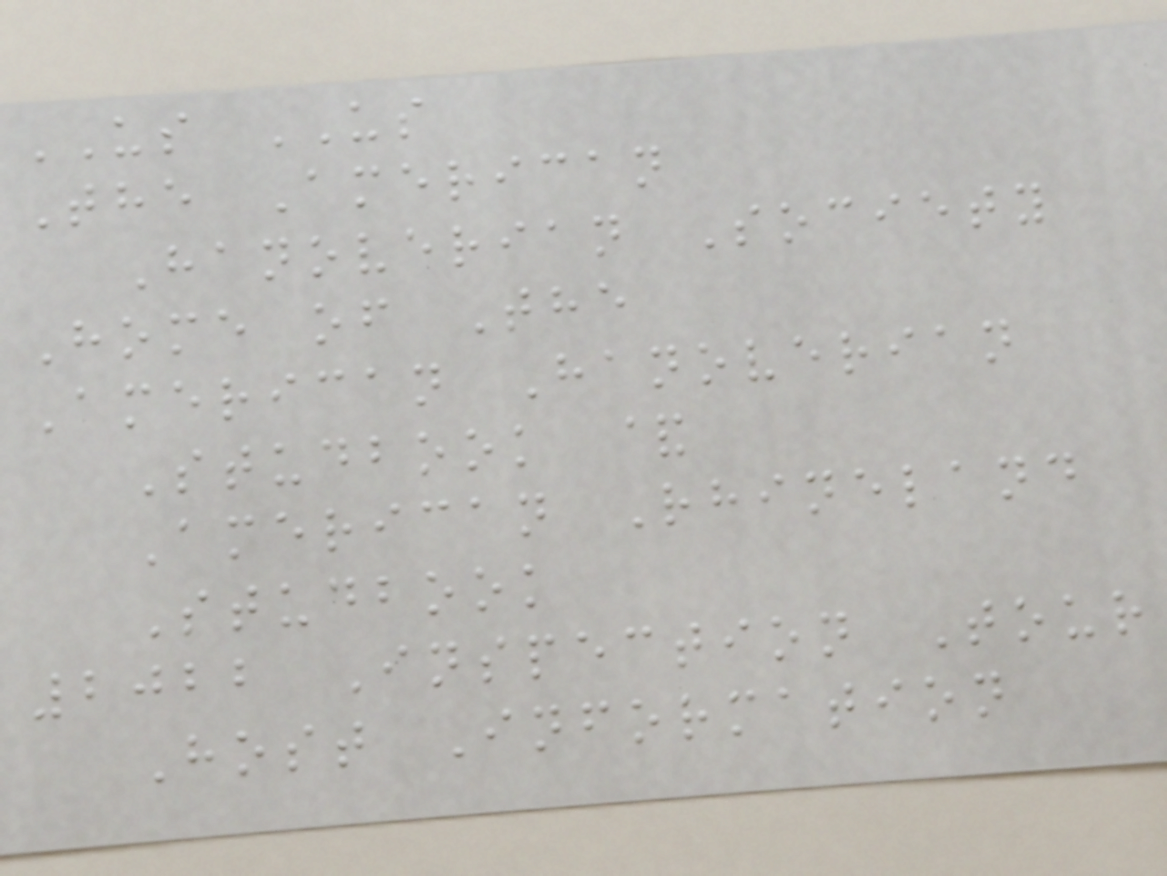US US
The American
Hanoverian Society
Home of The
American Hanoverian
Studbook &
American Rhineland
Studbook
2022 Inspection Tour
Host Information
